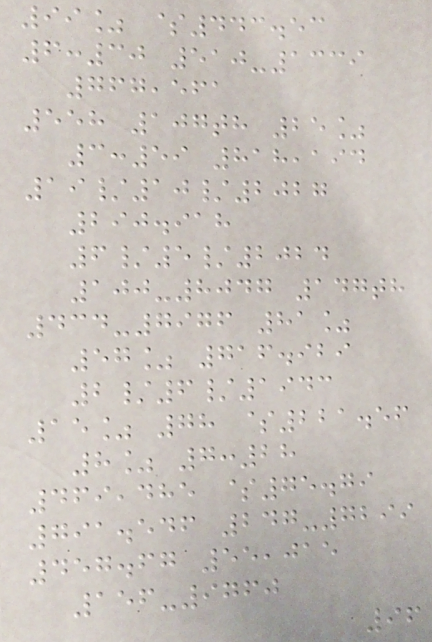99% $443.53
6:30 510-1339
767,561
558 107th 25%
3:59 818,194
19/10/2027
290.918
6/5/2024
100-8047 147th
434-7976 81%
57% 716.929
2/6/1943
15% 78 $221.56
8% 7:28
469,485 $75.79
791.546 247-7299
457.67 55,015
156-9760
96
